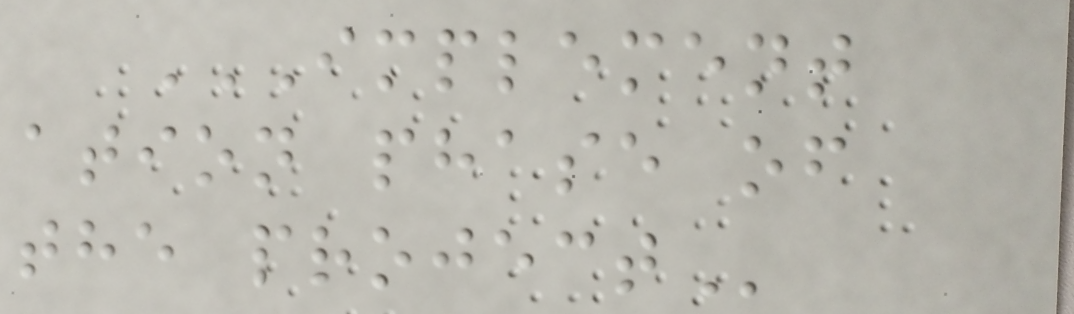IMPLEMENT
ATION PHASE OF
THE PROJECT
